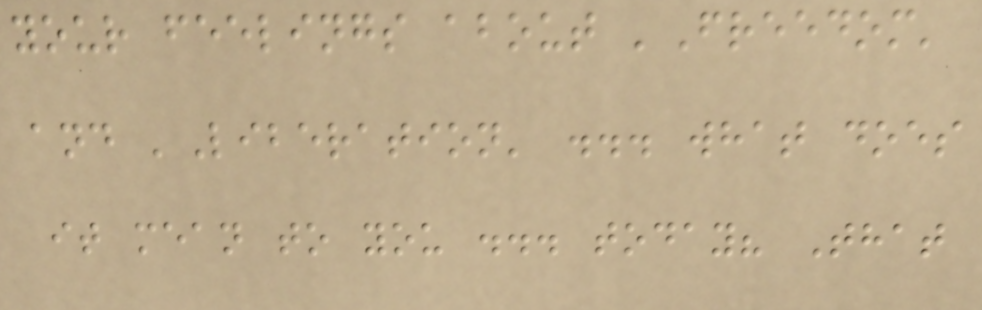your feelings about 'Freedom'
and 'Liberation' ... what does
it mean to you ... today? That
